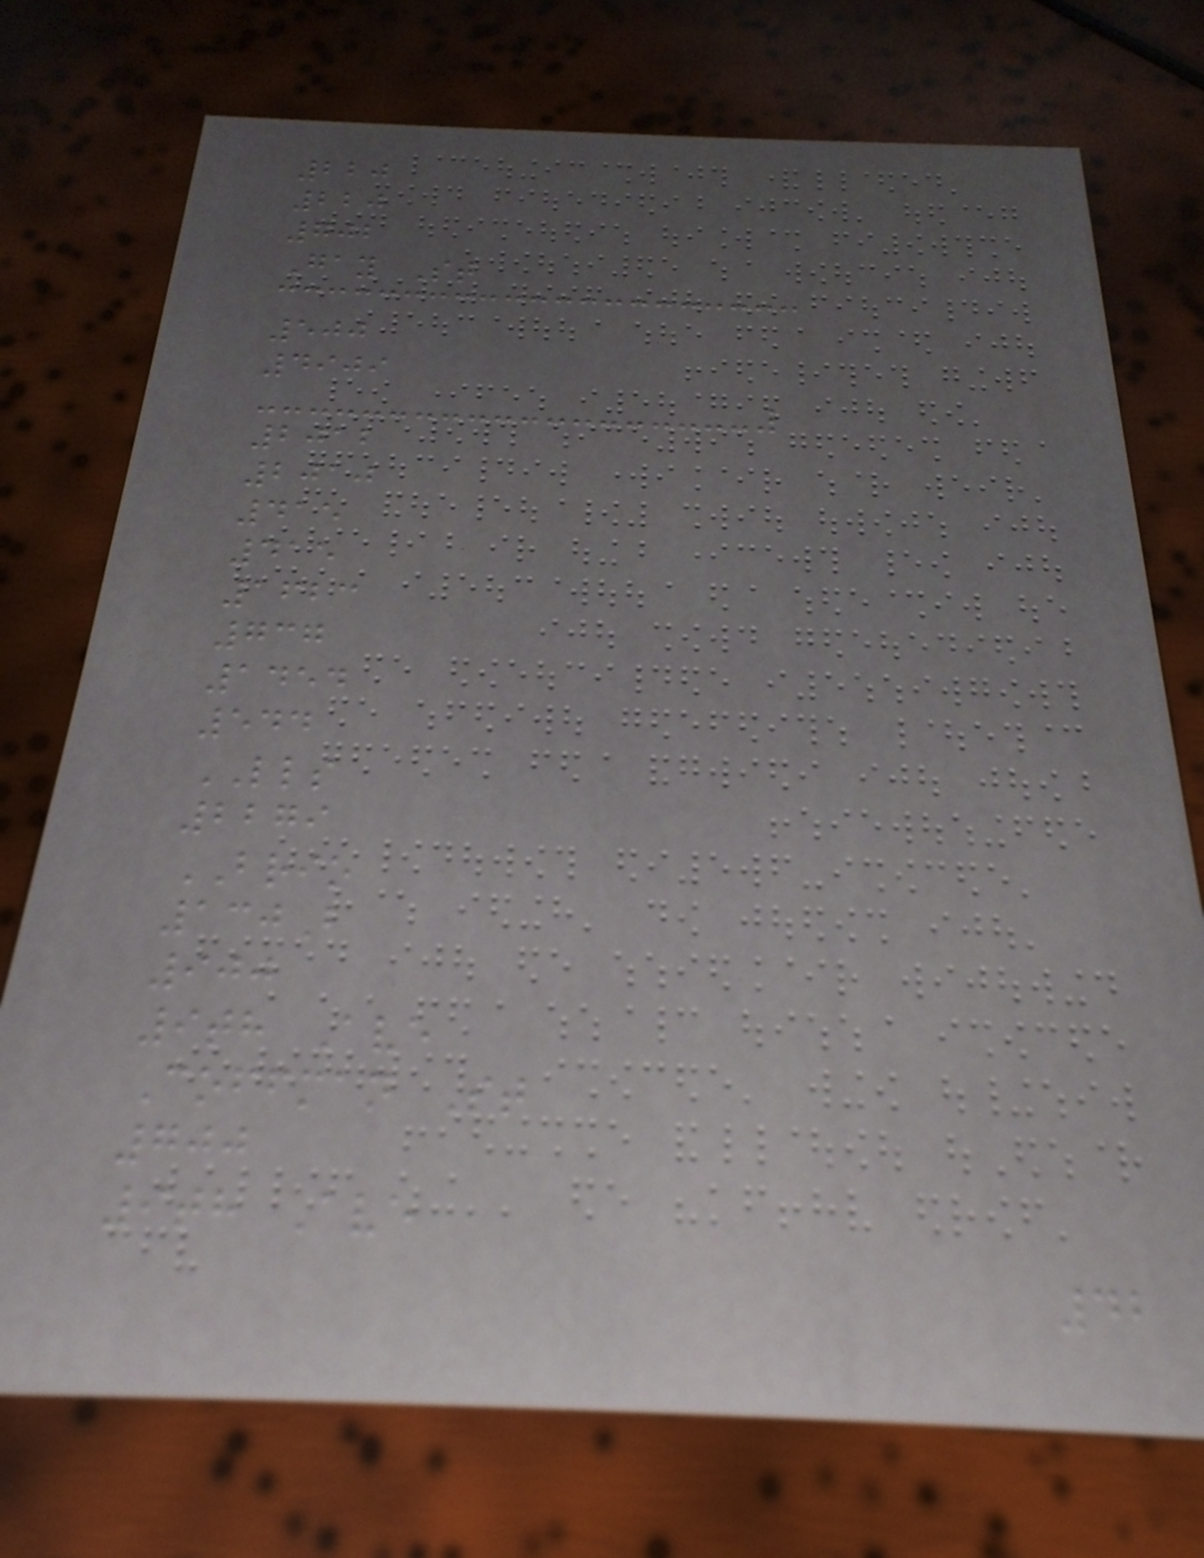220
220
702
Gay St
500
4909
2012
2010
415
415
1623
737
1454
544
LLS
2279
BRIO
130B
900
9th Ave
Coffman St
700
9th Ave
42
